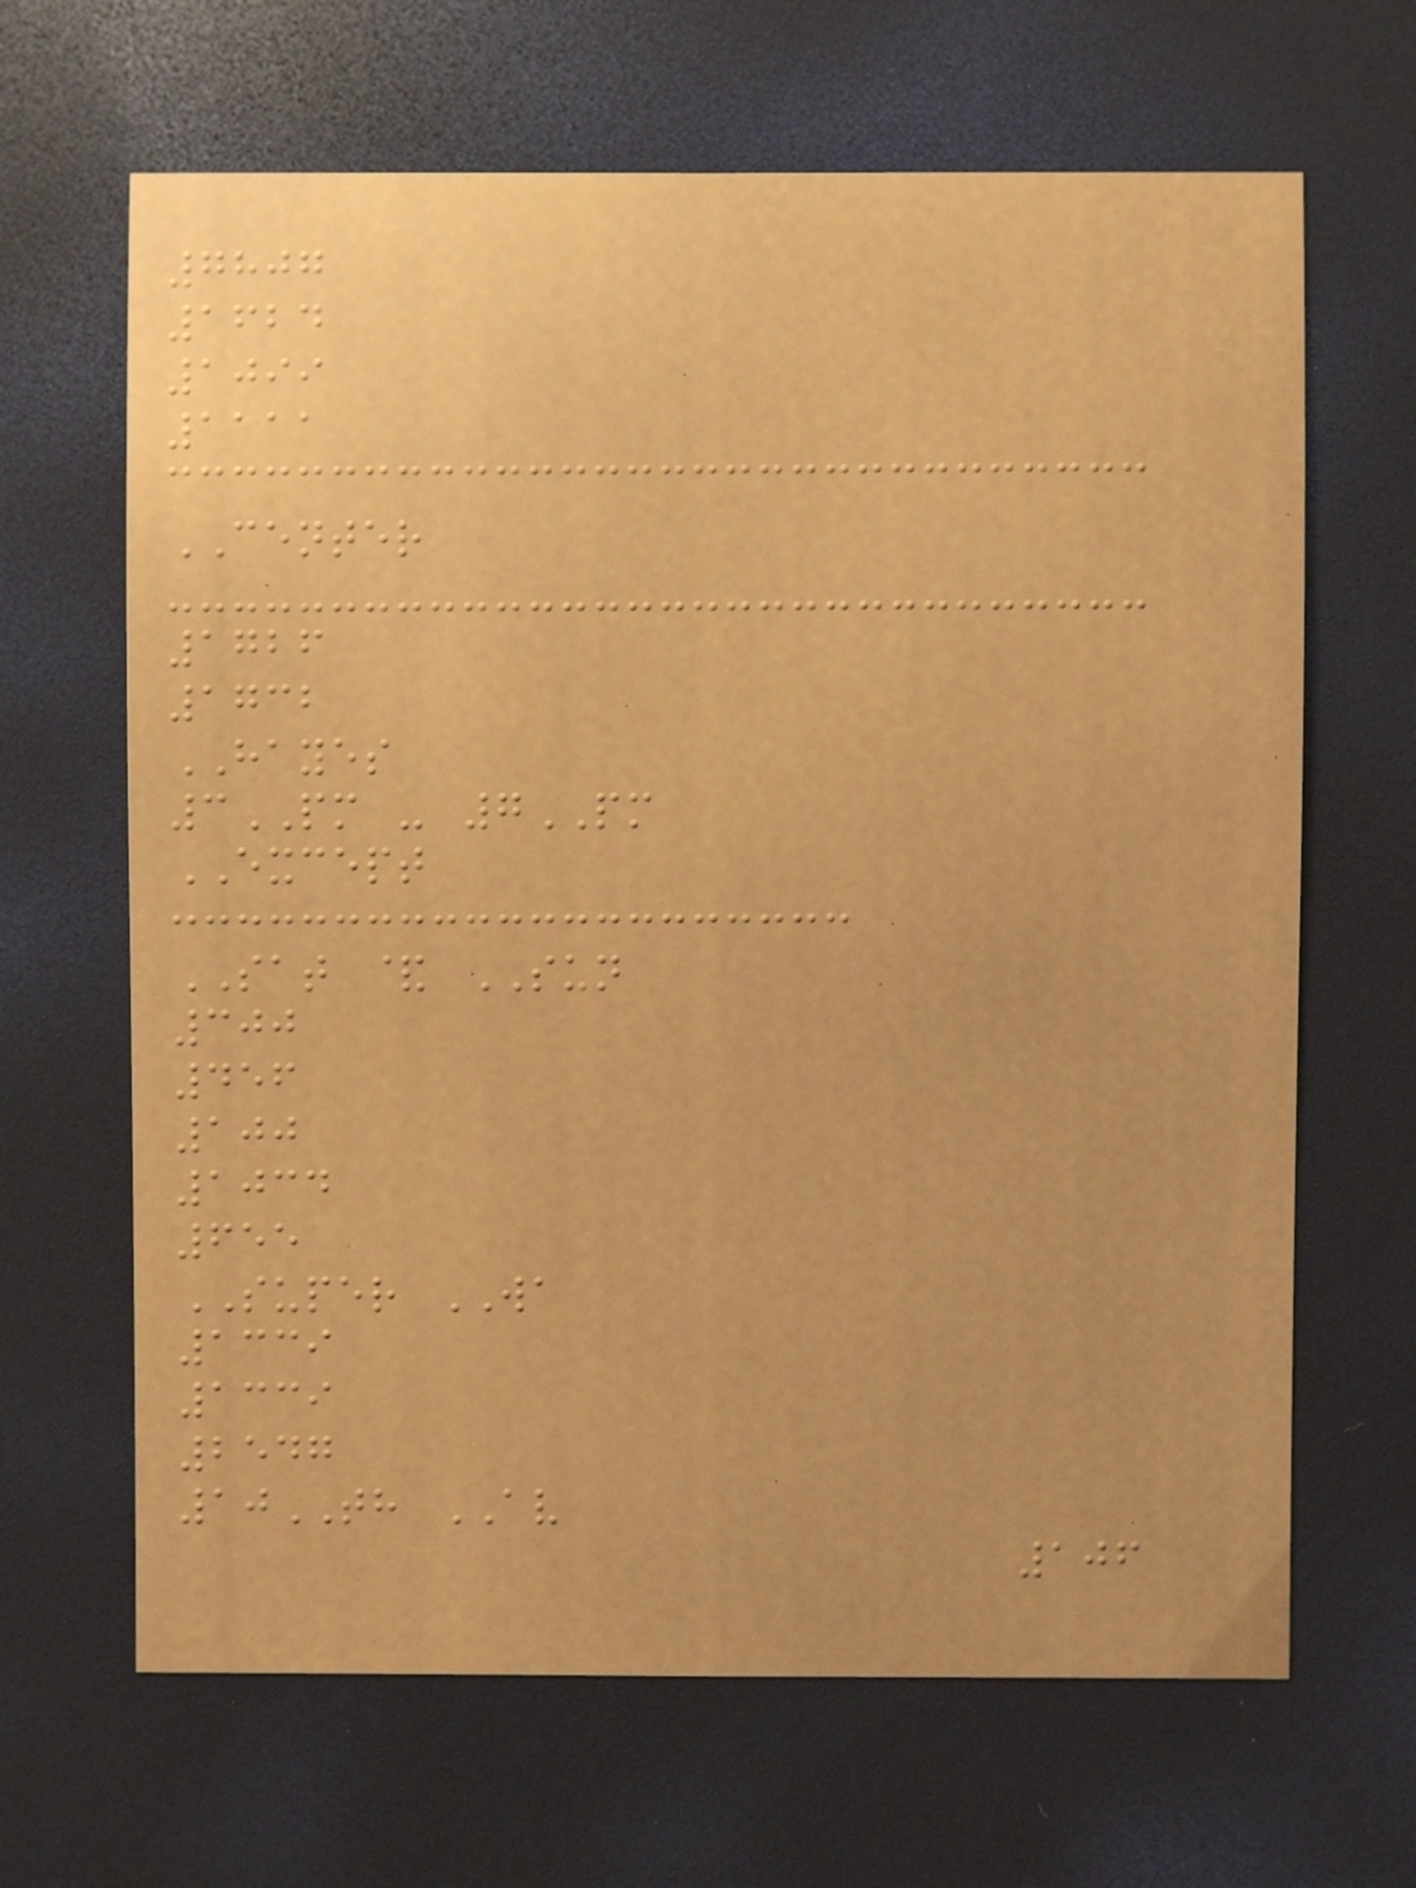7807
1624
1099
1111
CENTER
1726
1732
HAYES
3PM - 7PM
EXCEPT
SAT & SUN
300
456
100
1034
655
SUPER WA
1339
1339
2547
10TH AV
106
